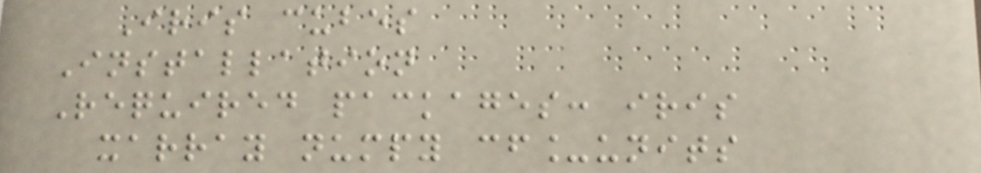Iris cubes
Installation
Required packages: iris
xarray numpy cf_units
